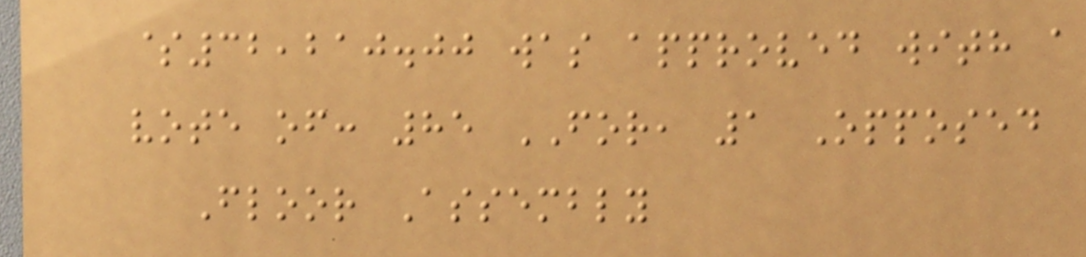$32,210.00 was approved with a
vote of: 85 FOR, 1 Opposed
Floor Assembly
